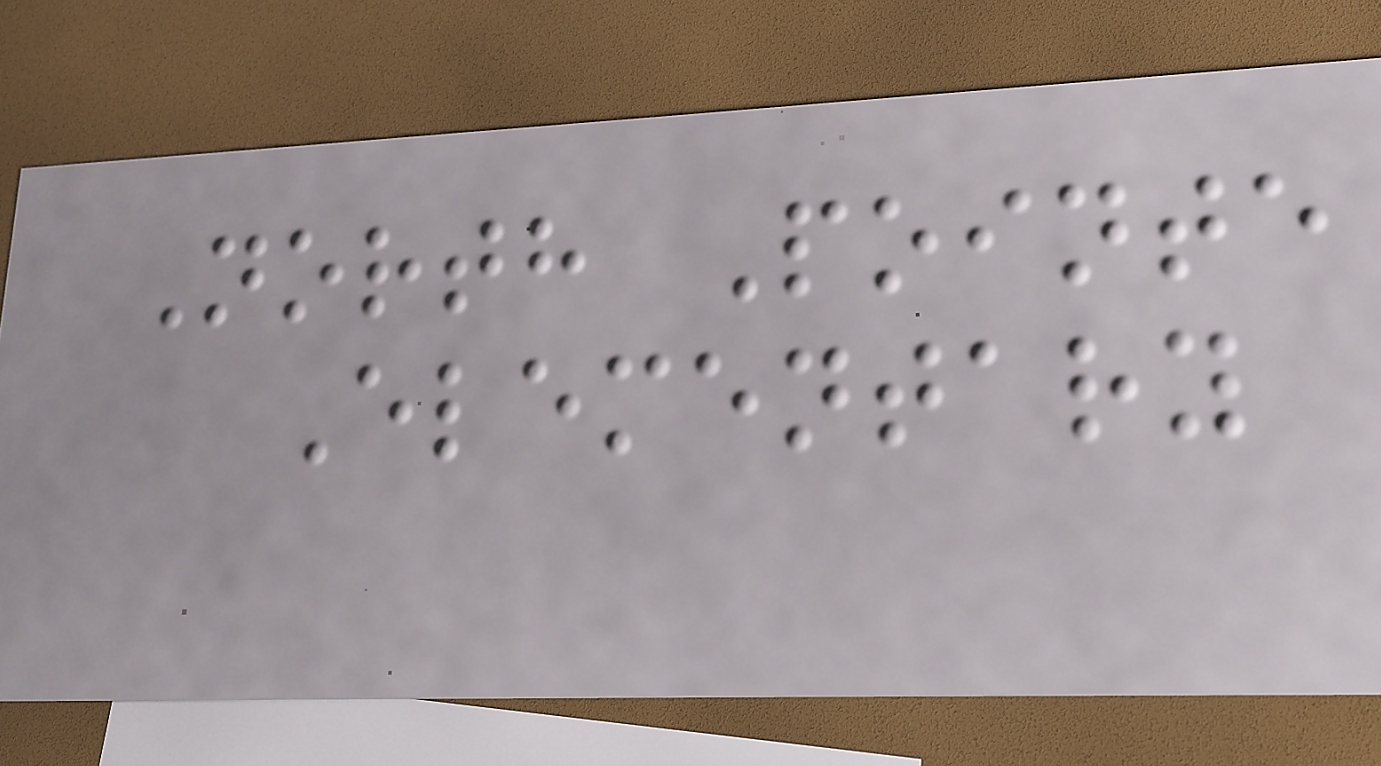North Pointe
Elementary
